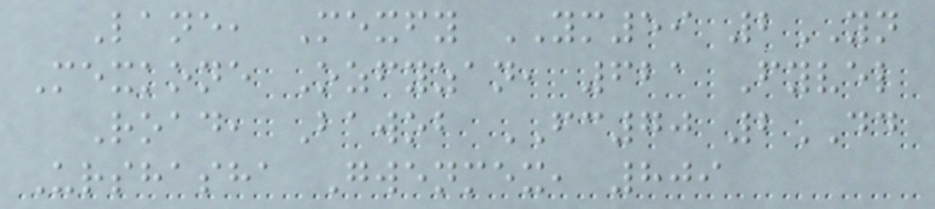Lane, Mexfy YM59 2YN
Mexkone Ozfyzan, 621 Fyvel
Road, Bawob FC70 2DD
Urshasha Gwenmex, 809
